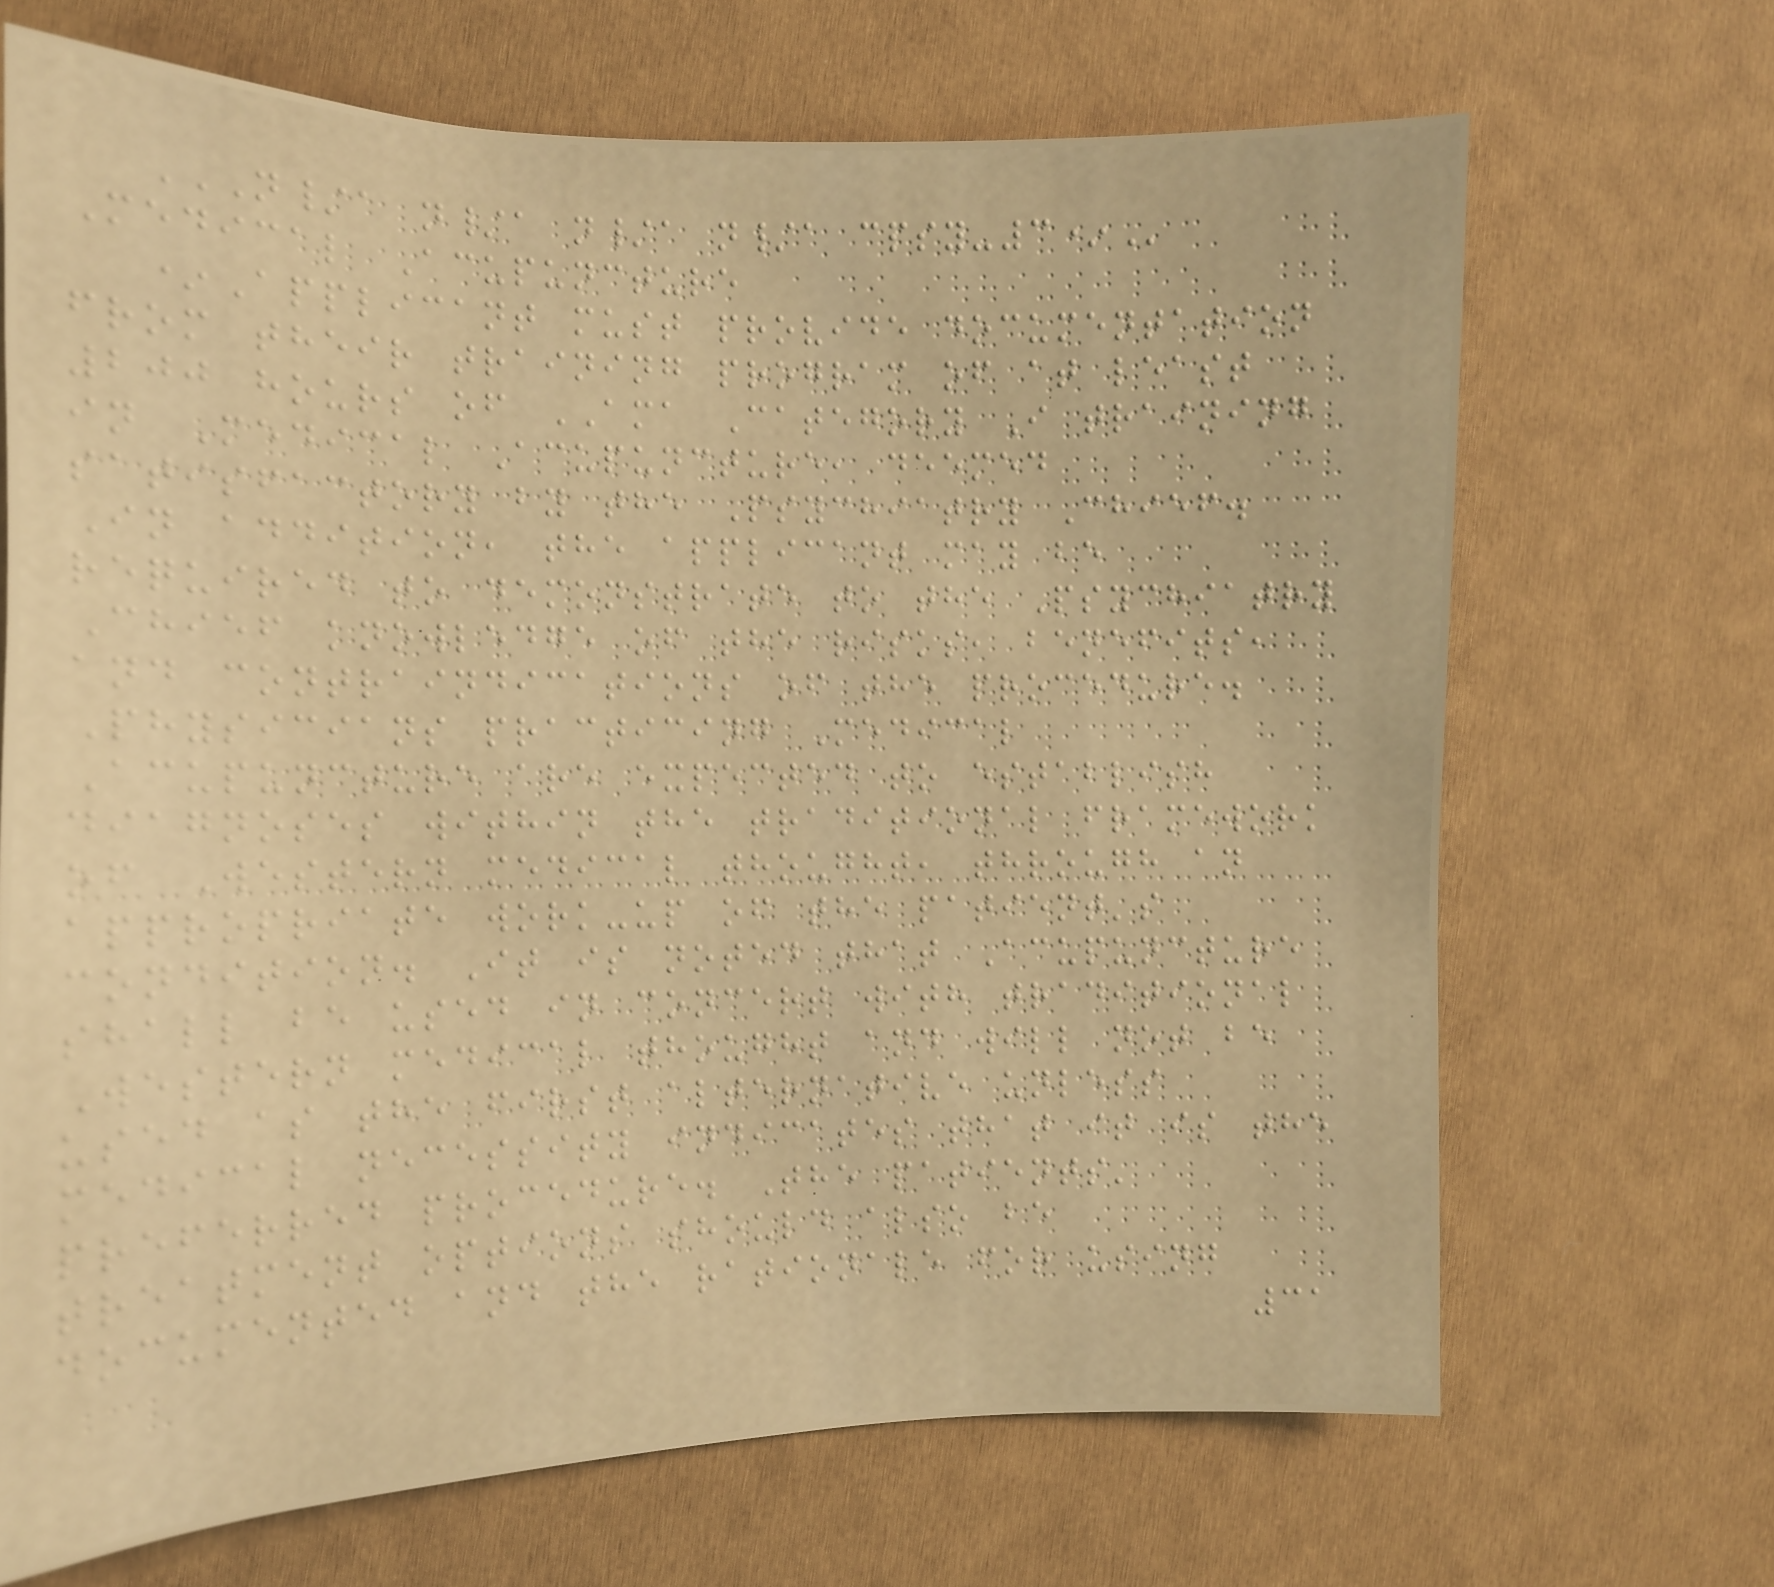N/A N/A N/A N/A CPSY-3*
Medical Acupuncture
*Applicant must provide documentation
from their training program of at least
200 hours of AMA Category I training
in Medical Acupuncture, deemed
satisfactory by the Psychiatry Chief.
In addition, the applicant may be
required to demonstrate to the Psychiatry
Chief knowledge of the risks, benefits,
and contraindications of the procedure.
Physicians practicing Medical
Acupuncture are expected to establish
diagnoses within the traditional framework
of Western medical thought, through an
appropriate work-up of the patient's
condition. It is noted that Acupuncture
shall be used in concert with traditional
Western medical thought and will not be
used as the first alternative unless
medical necessity indicates that it is the
preferred procedure. The patients'
treatment options should also be
documented and the rationale for using
31
